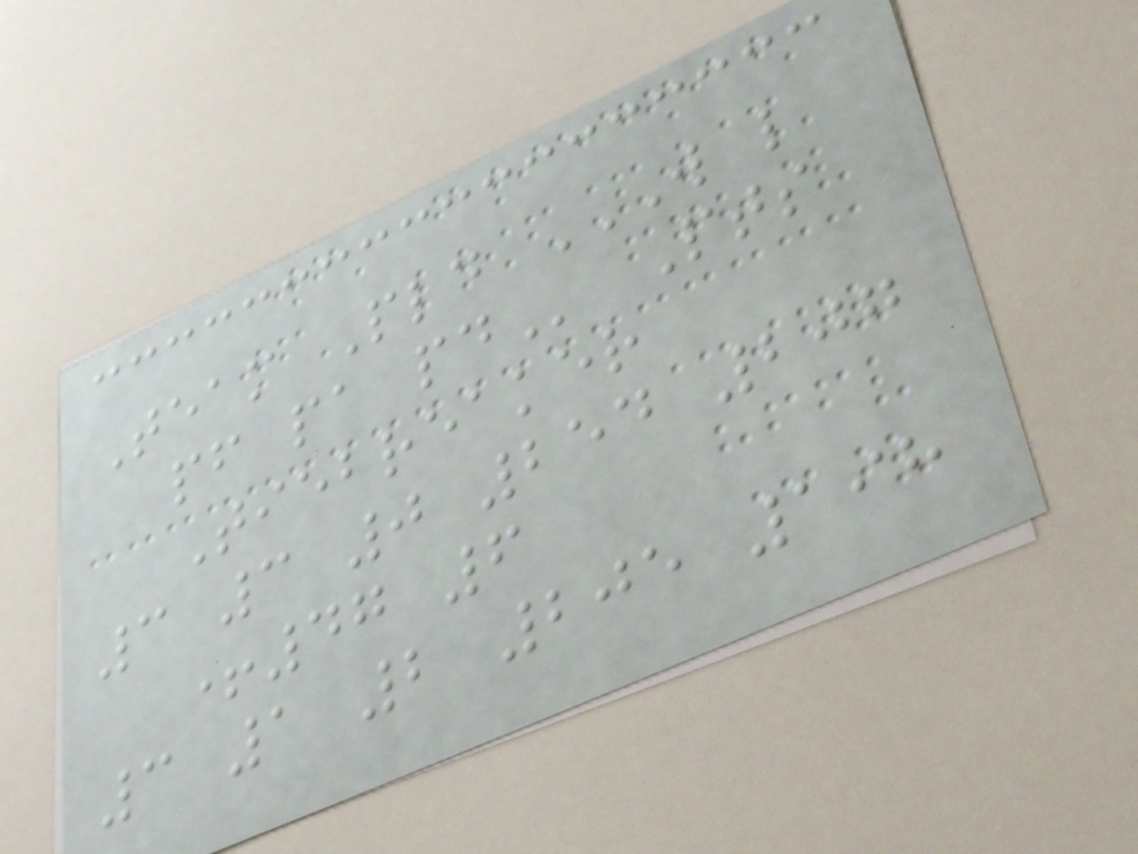Team Pld W L
PF PA PD Pts
Tiebreaker
3 3 0 254 207
+47 6
3 1 2 205 198
